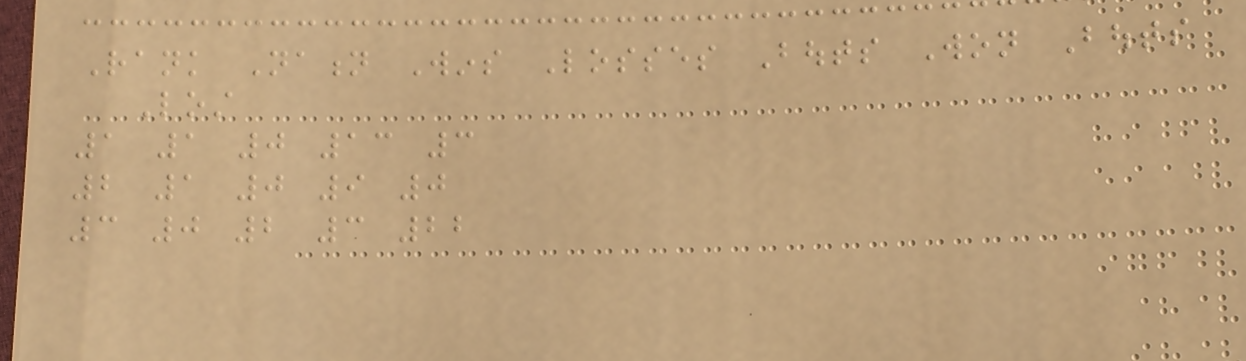Rank Nation Wins Losses Bouts Won Bouts
Lost
1 1 0 13 3
2 1 0 9 0
3 0 2 3 22
